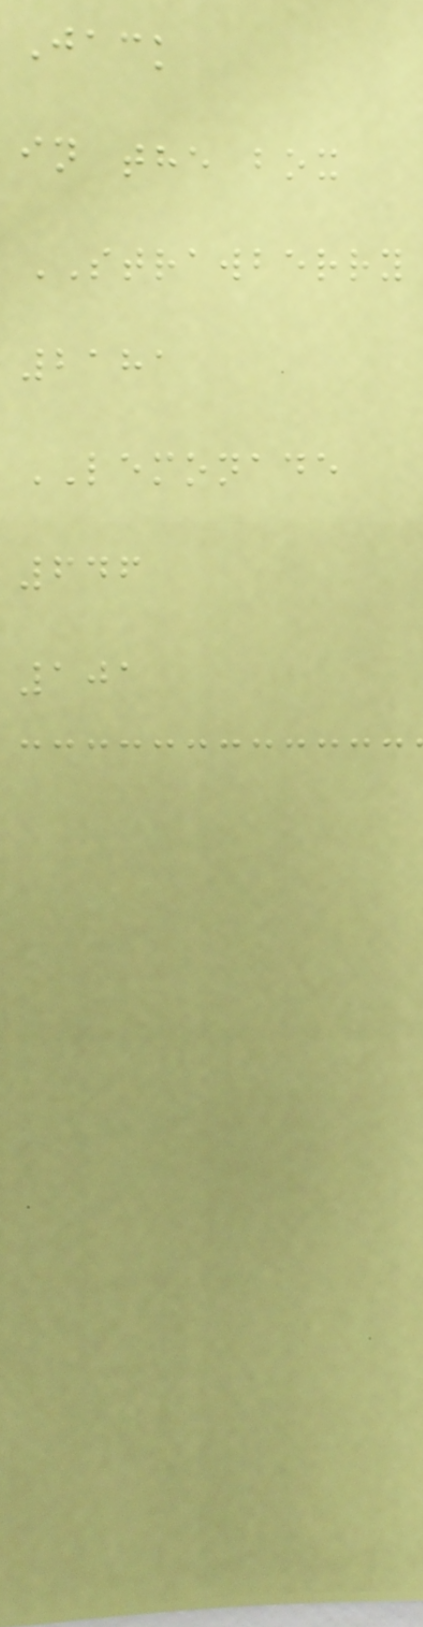Jack
in the box
STRAWBERRY
2181
LEMONADE
646
101
